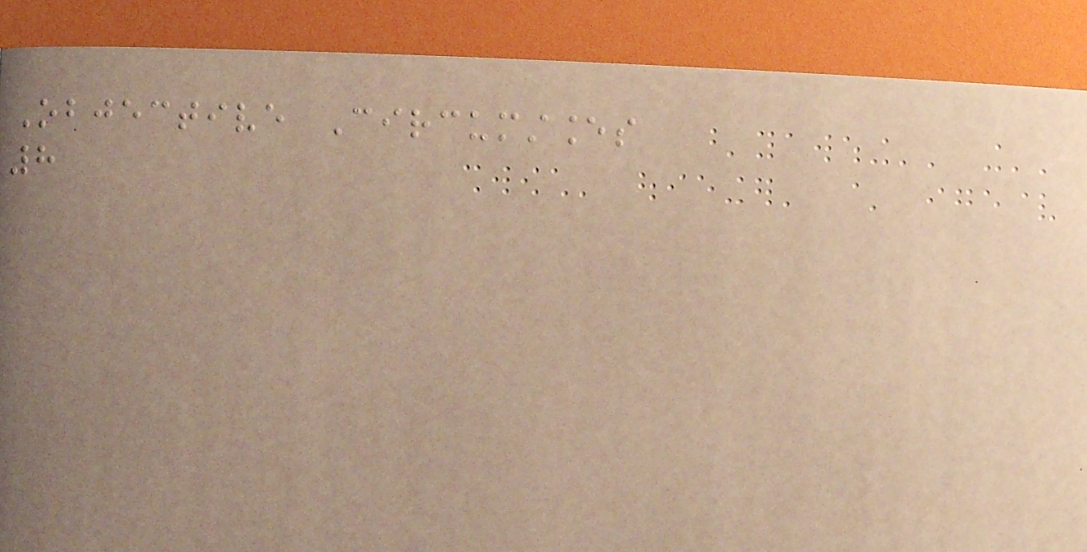Objective Circumstances
8
